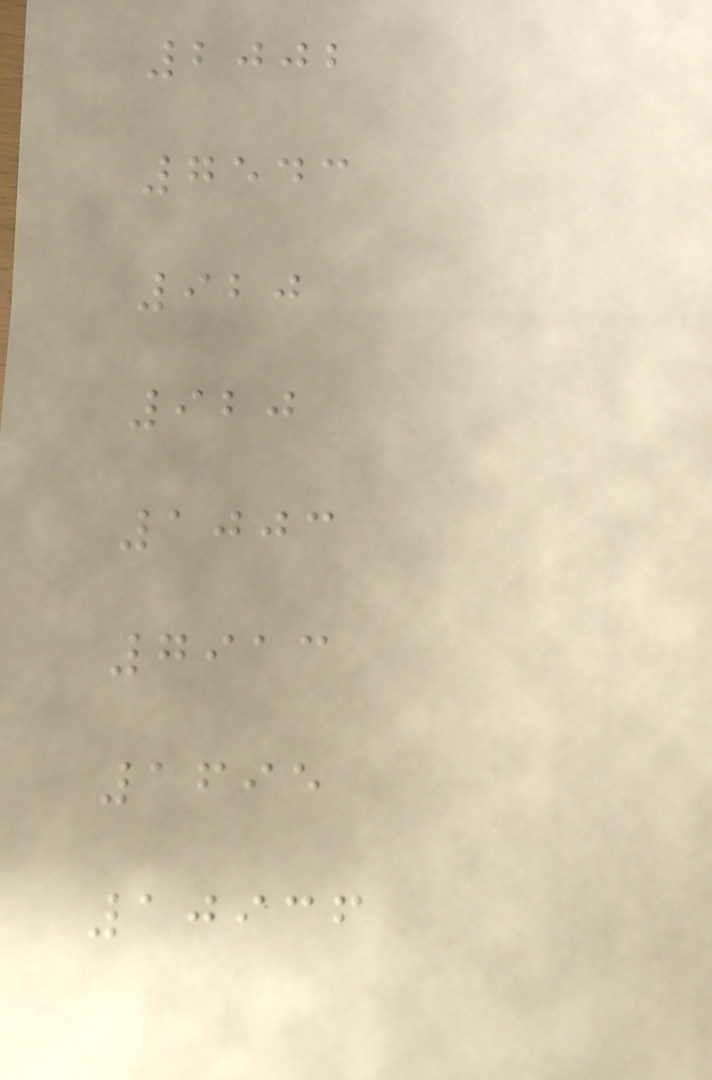2002
7543
920
920
1003
7913
1695
10936
